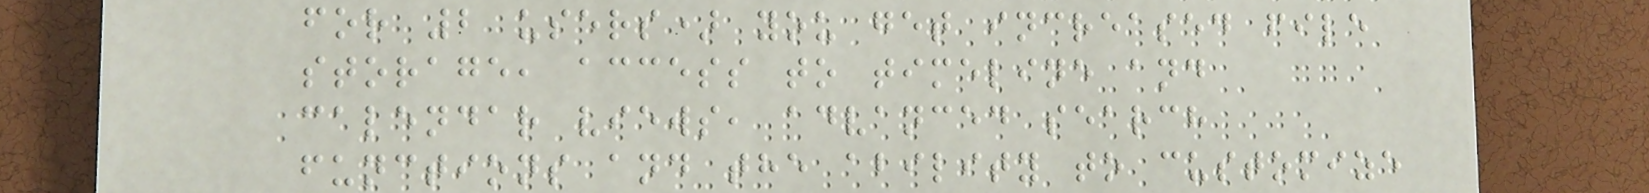for 2 users) you get increased file
storage, access to timeline and
calendar views, advanced search
functions and the ability to customize
